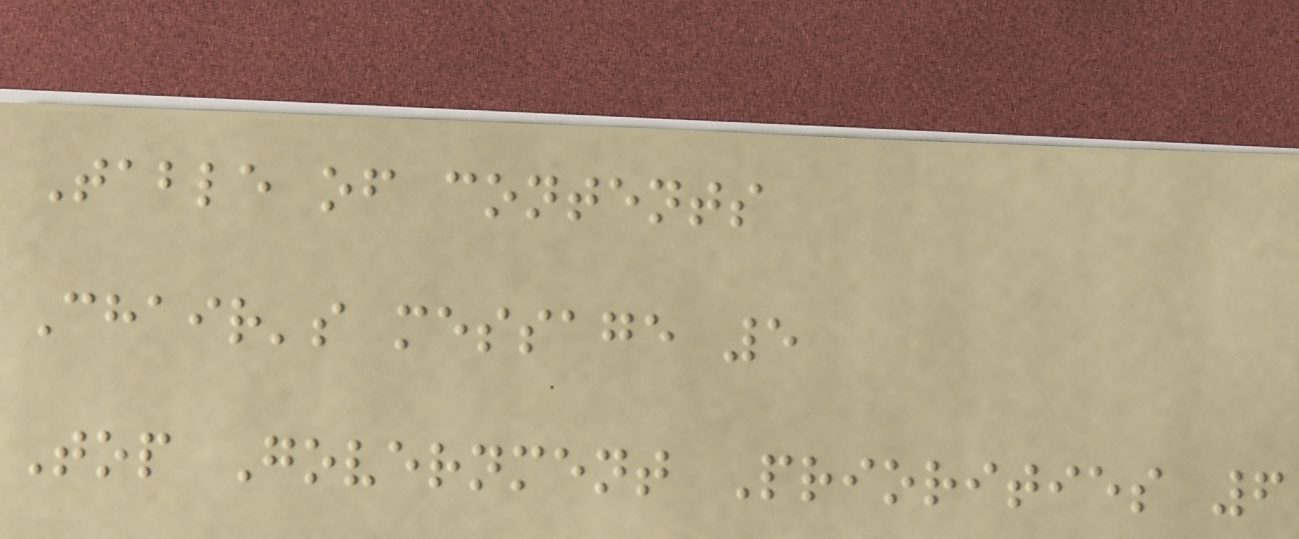Table of contents
Chair's message 5
Top Government Priorities 6
